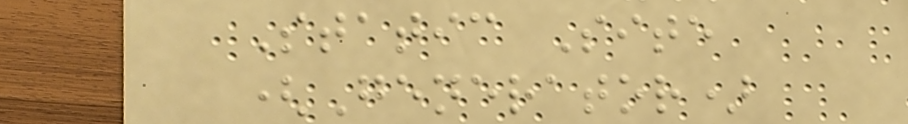Static Site
(Generator)
